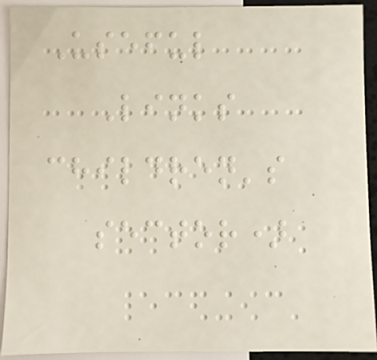Useful
Links
children's
sector)
